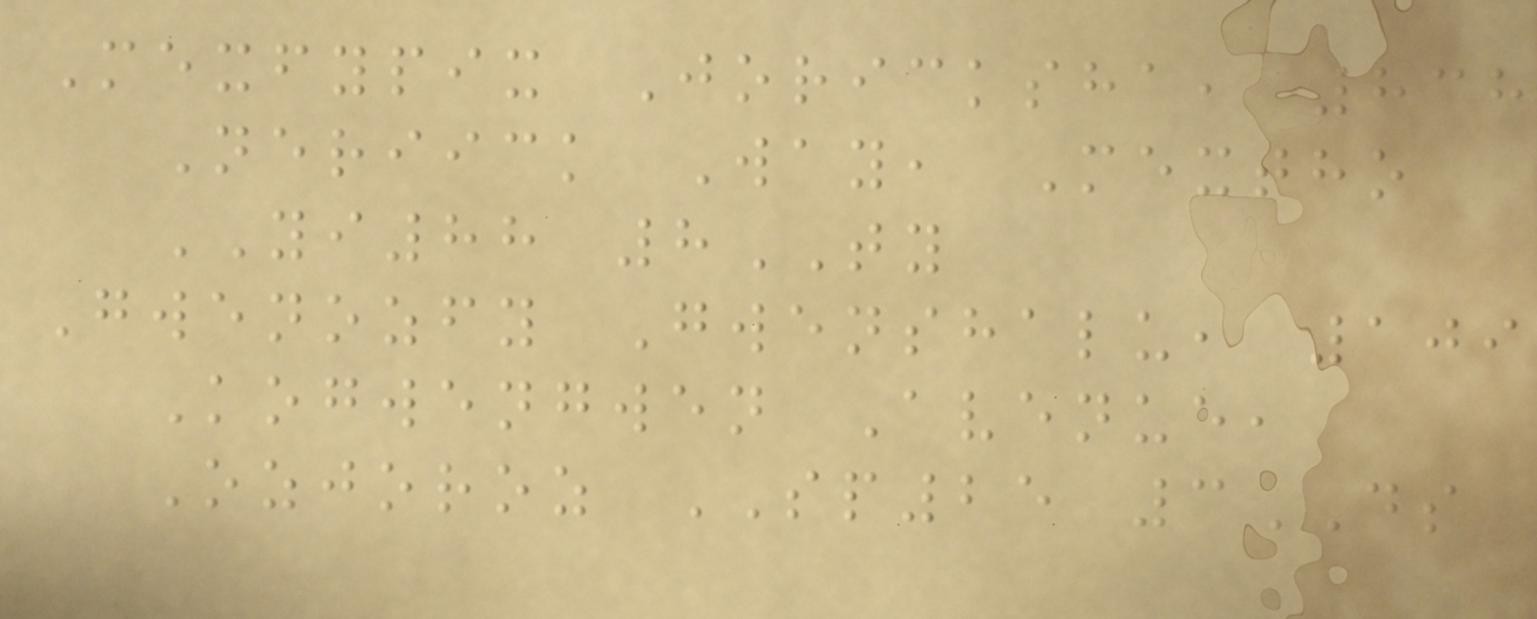Mexfypix Joricksha, 838
Neriick Way, Mextho
YI88 8TY
Gwenozfy Gwenshalu, 109
Kogwengwen Avenue,
Ozjoroz SP25 3DS
